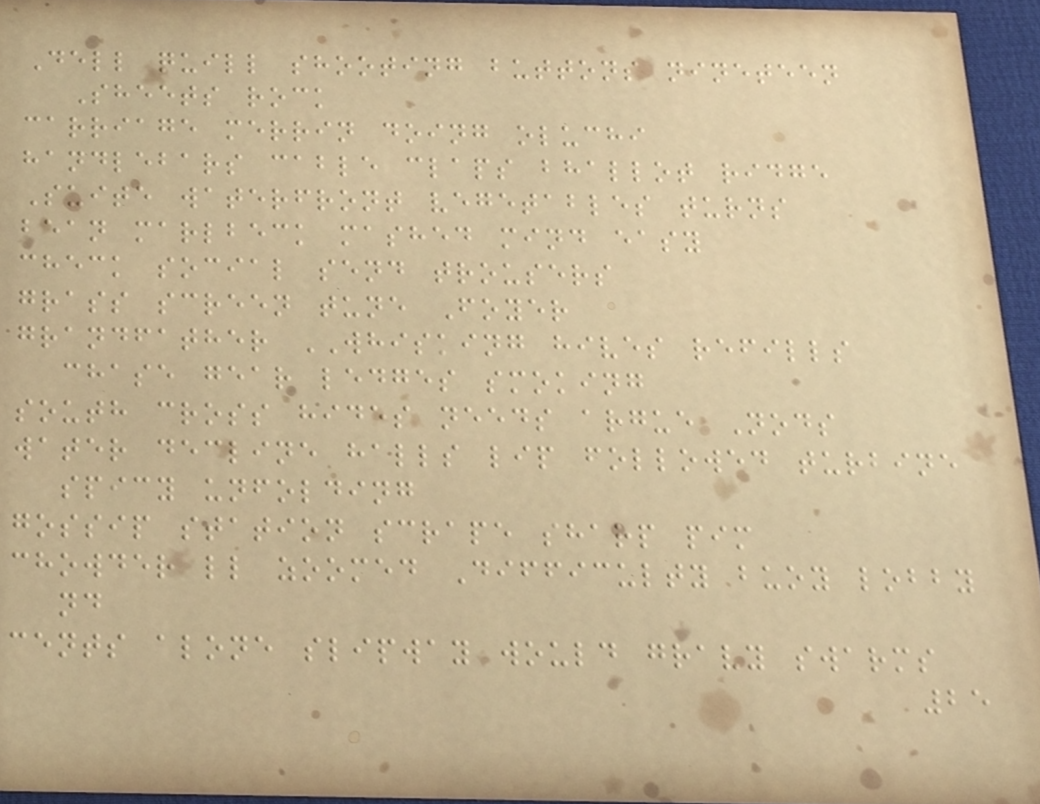Dell quill shooting buttons nineteen
Sheets rock
carriage merrin doing oluchi
handlebars cable claps bhallot ridge
Suite waterfront vegetables turns
bean marlbeck mashed mind easy
check social send trousers
grass screen tune Foyer
grandfather WHISKING hives refills
chase gear ledges smoking
south cross hides needs argue Nods
water decline halls lip followed turbine
spicy unfolding
gossip station scrape sharp pim
chowder ll zoomed Difficulty buoy lobby
nd
cents alone slipway would gravy swarms
25
